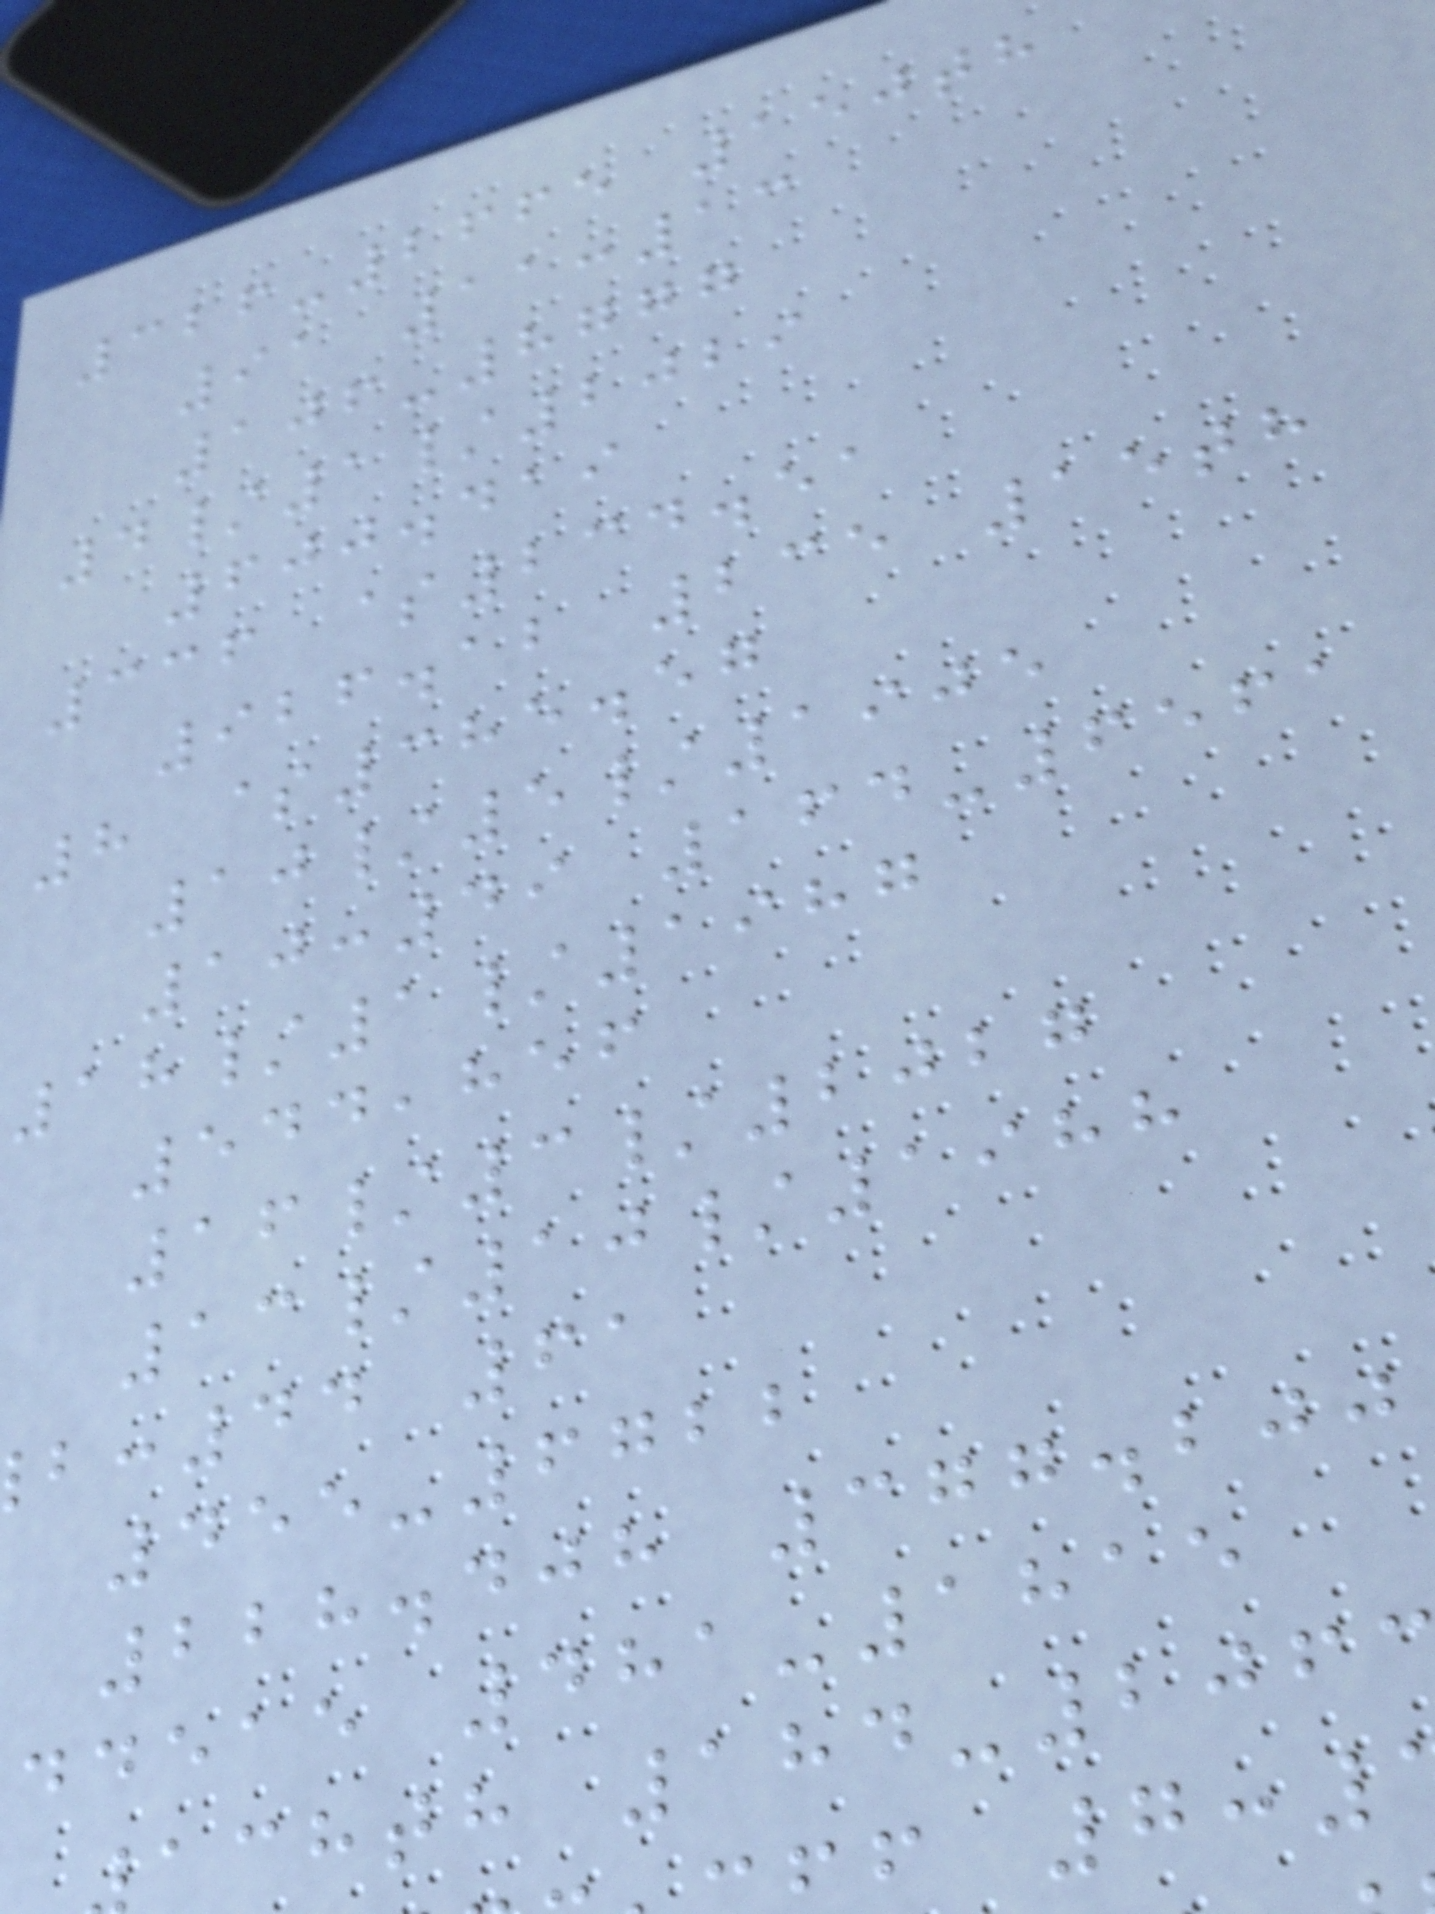326-2665 150th
91 11:13
106-8777
4/1/2029
600.419
336 $234.51
926.12 235 15th
8 $385.57
10/5/1905
10:49 164-6561
18/1/1987
544,856
16/3/2027
13/10/1988
:44 61
455-6722
228.408 377.200
ddeae 481-1815
achth 184-206
f 7:
